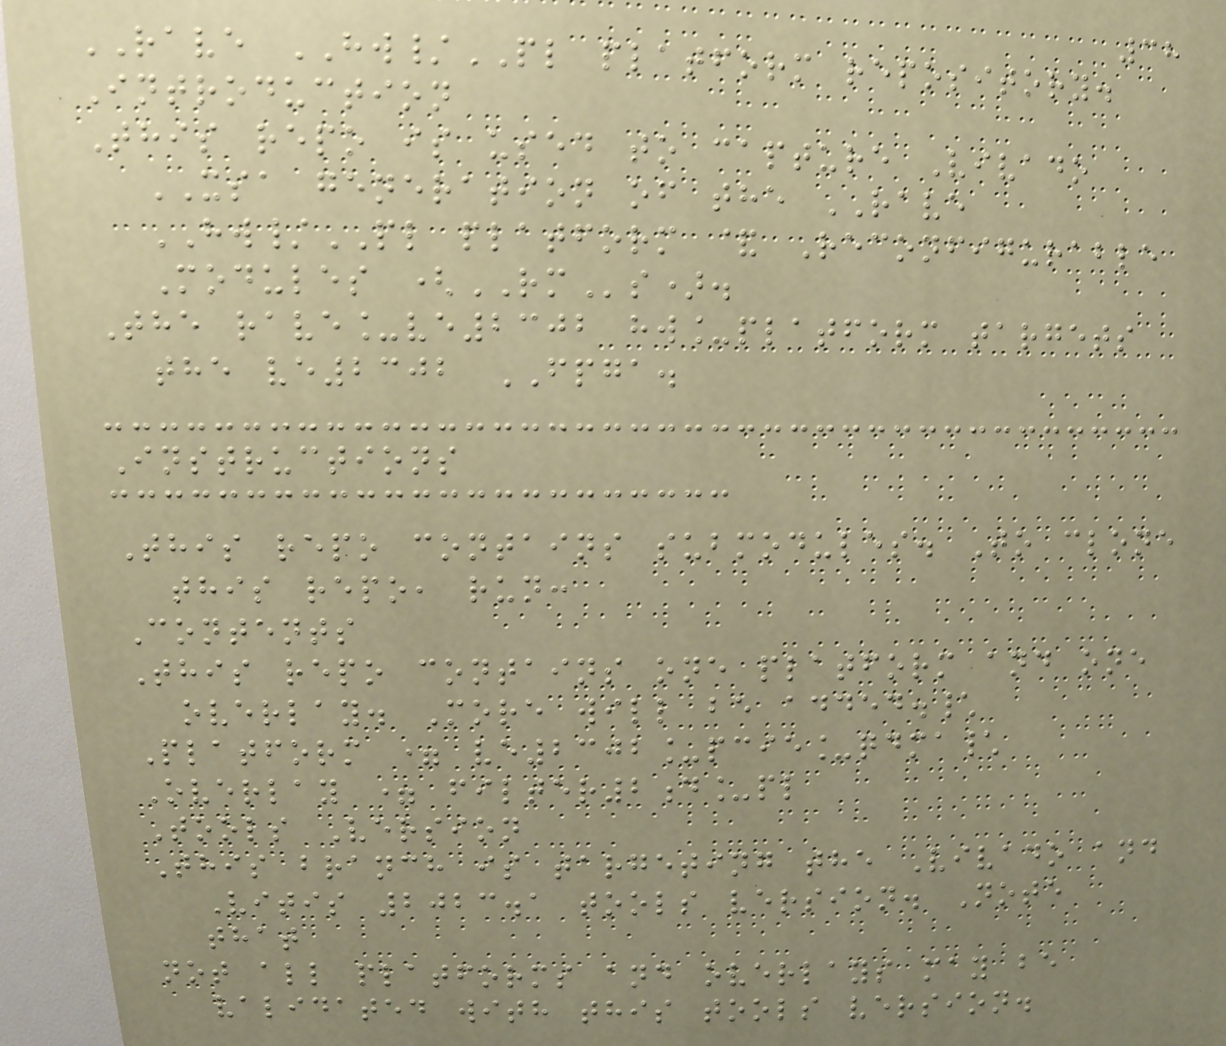38
RAVE HW/PL platform repository.
Introduction
This repo is used to capture Vivado
XSA generation of the RAVE
HW/PL platform & Reconfigurable
Modules (RMs).
The rave_ve2302 hw_platform targets
the ve2302 FPGA.
Instructions
This repo contains submodules. To clone
this repo, run:
Contents
This repo contains one platform and one
overlay. More will be added.\
Platform = ve2302_pcie_qdma\
Overlay = filter2d_pl
Tools Version
This branch is targeting the Vivado and
Vitis 2023.1 tools version. Note
that
not all platforms and overlays may be
validated with this tools version.
